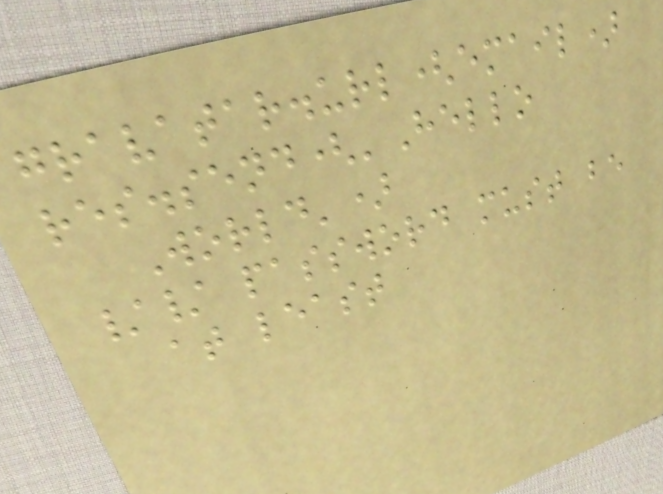gravatar.url(email)
res.send('Hello
World')
// password must be
at least
